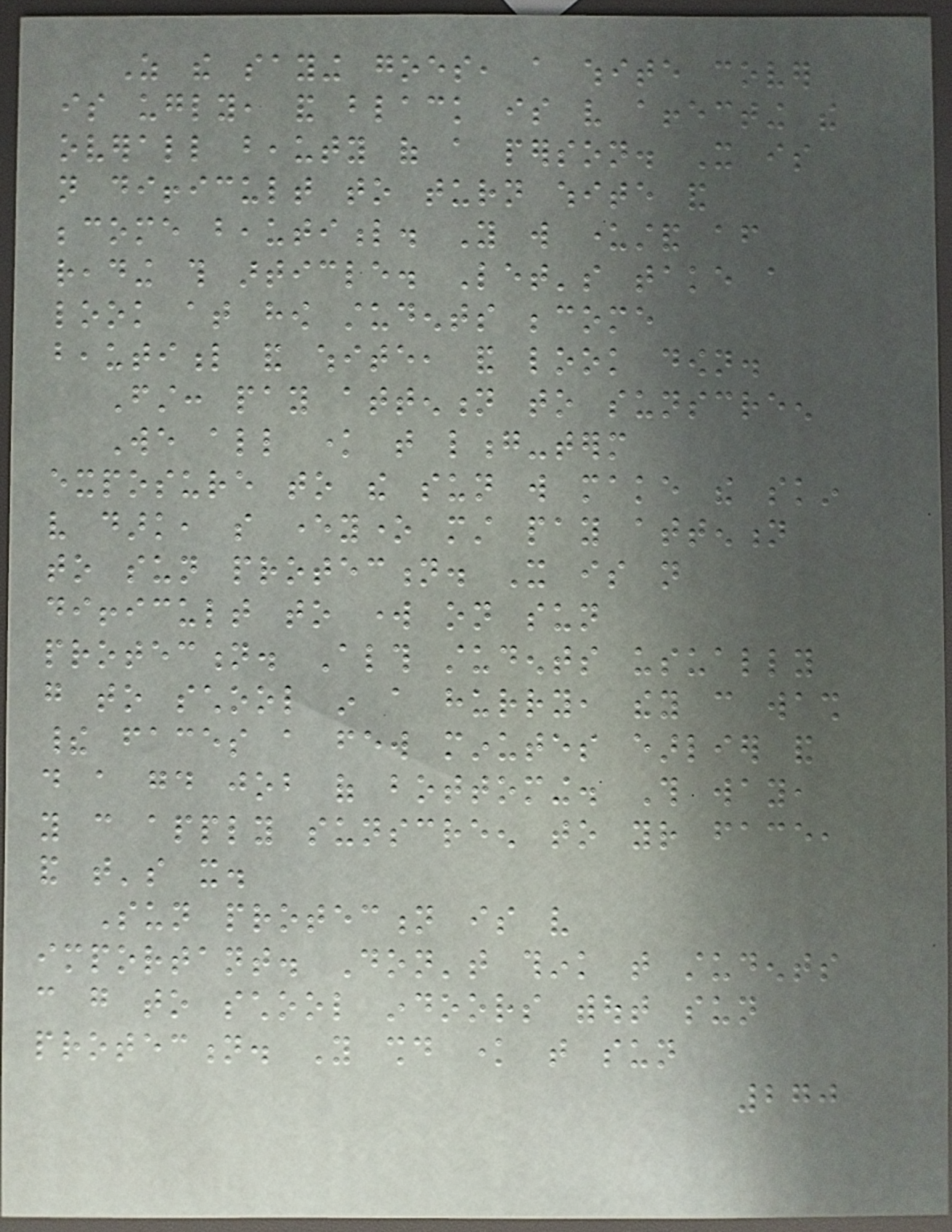As the saying goes, a white cover
is ugly, and black is very affecting the
overall beauty of a person. It is
not difficult to turn white and
become beautiful. You will understand after
reading this article. Let's take a
look at how students become
beautiful and white, and look down.
First: pay attention to sunscreen
We all know that long-term
exposure to the sun will make the skin
very dark, so everyone must pay attention
to sun protection. It is not
difficult to work on sun
protection. Although students usually
go to school in a hurry, they can wash
their faces a few minutes earlier and
do a good job of bottoming. This way,
you can apply sunscreen to your face,
and that's it.
Sun protection is very
important. Don't think that students
can go to school indoors without sun
protection. You should know that sun
270
